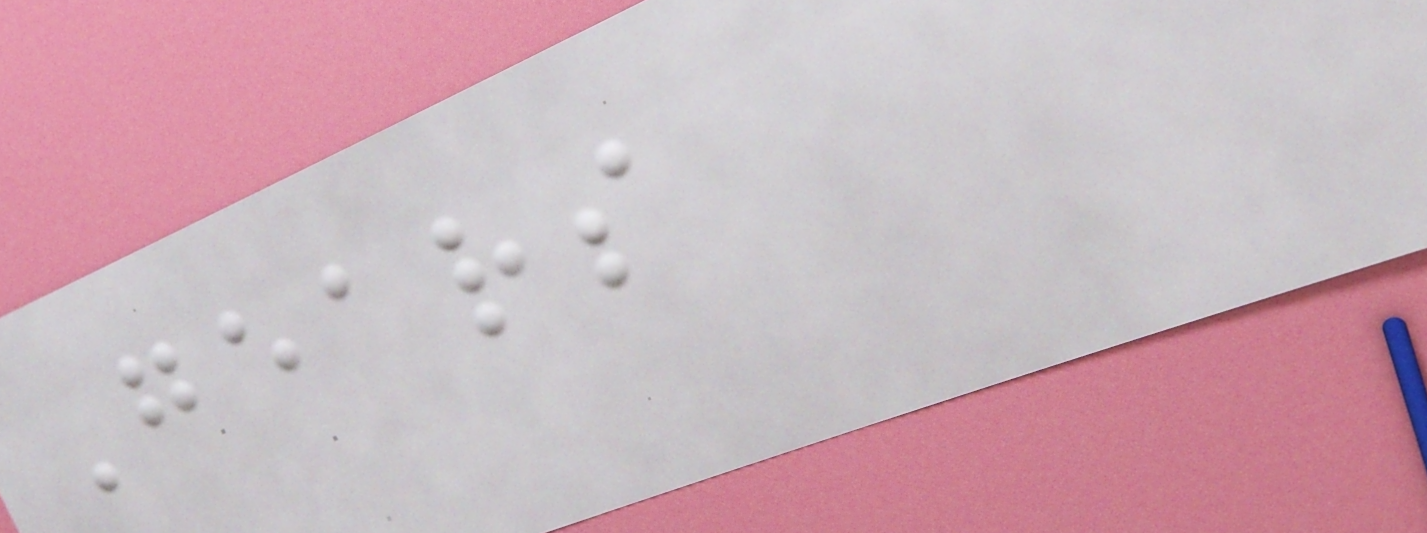Gears
